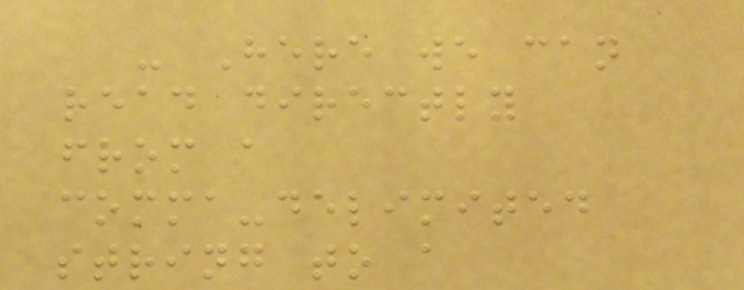- Here we can
read directly
from a
comma-delimited
string to a
